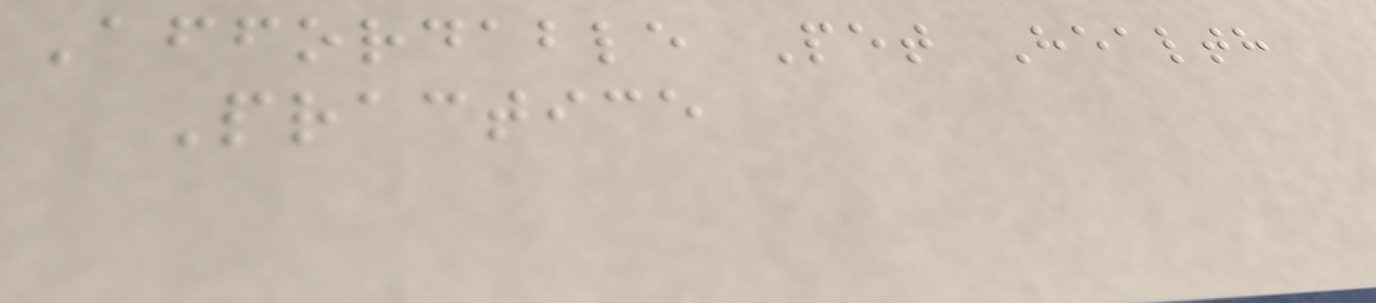Affordable Pet Health
Practice
